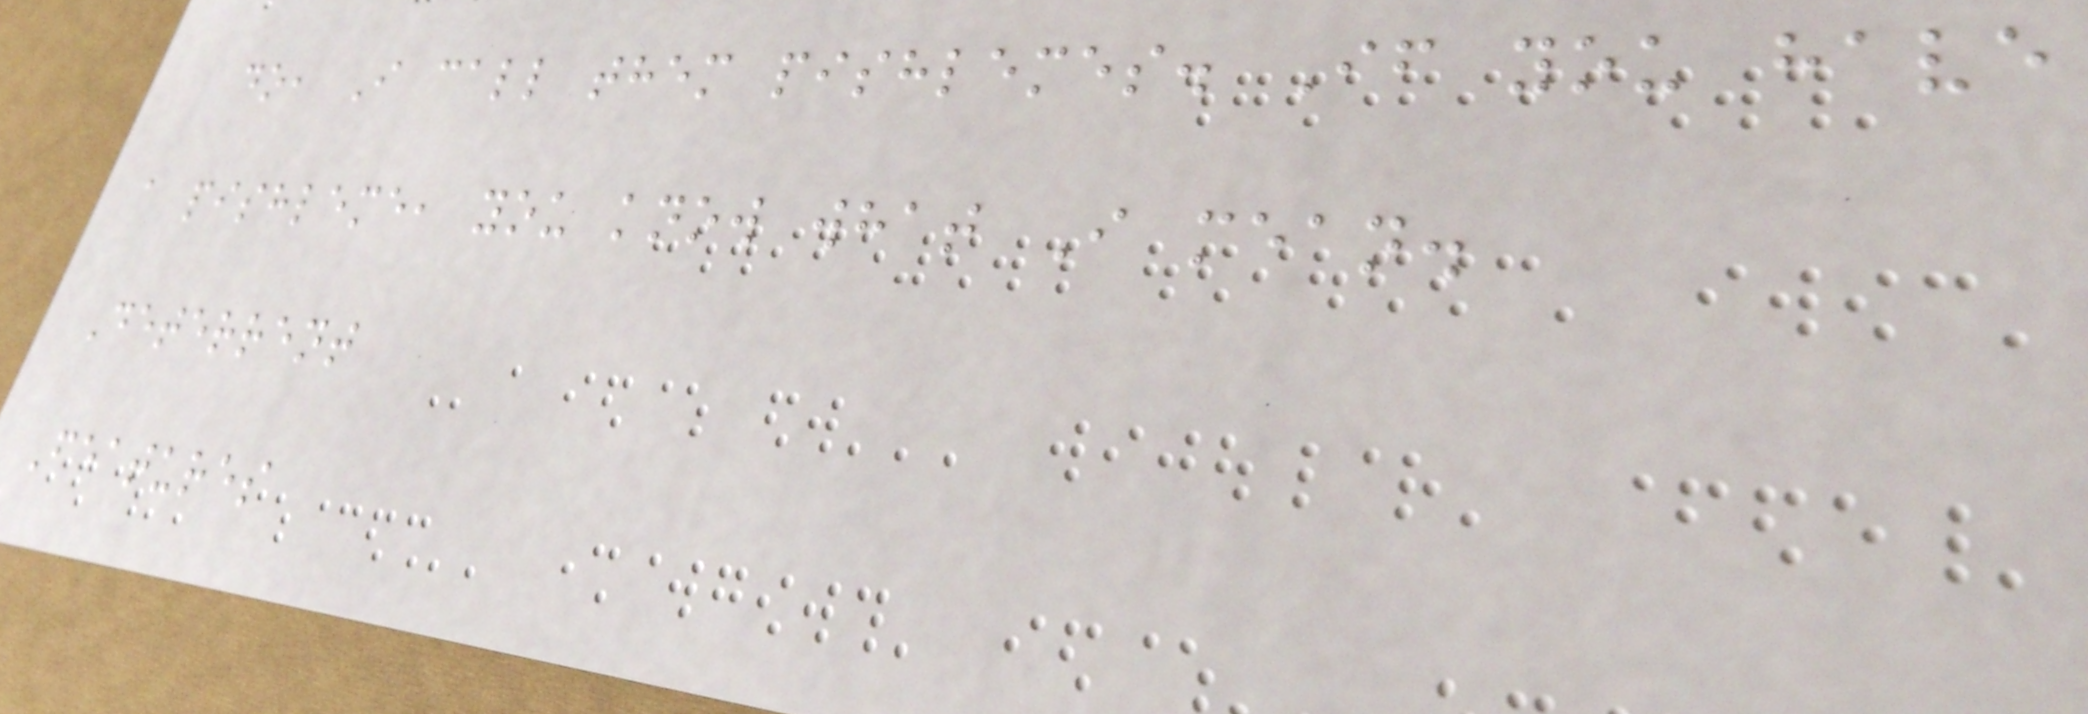do, I call them pishlemes. If you have
a pishleme, you know what I mean.
Deterrent
Features
